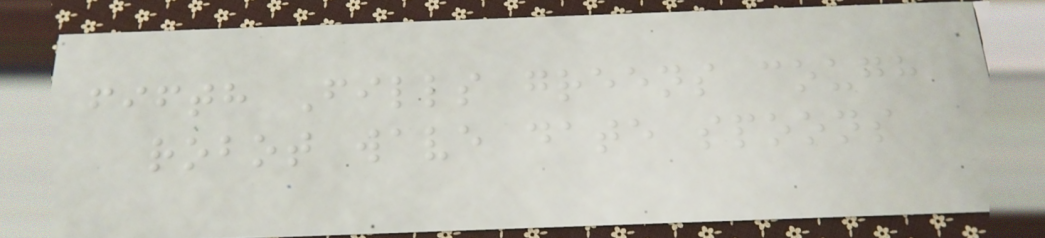fifth Fills greens cough
robot wave date spoons
